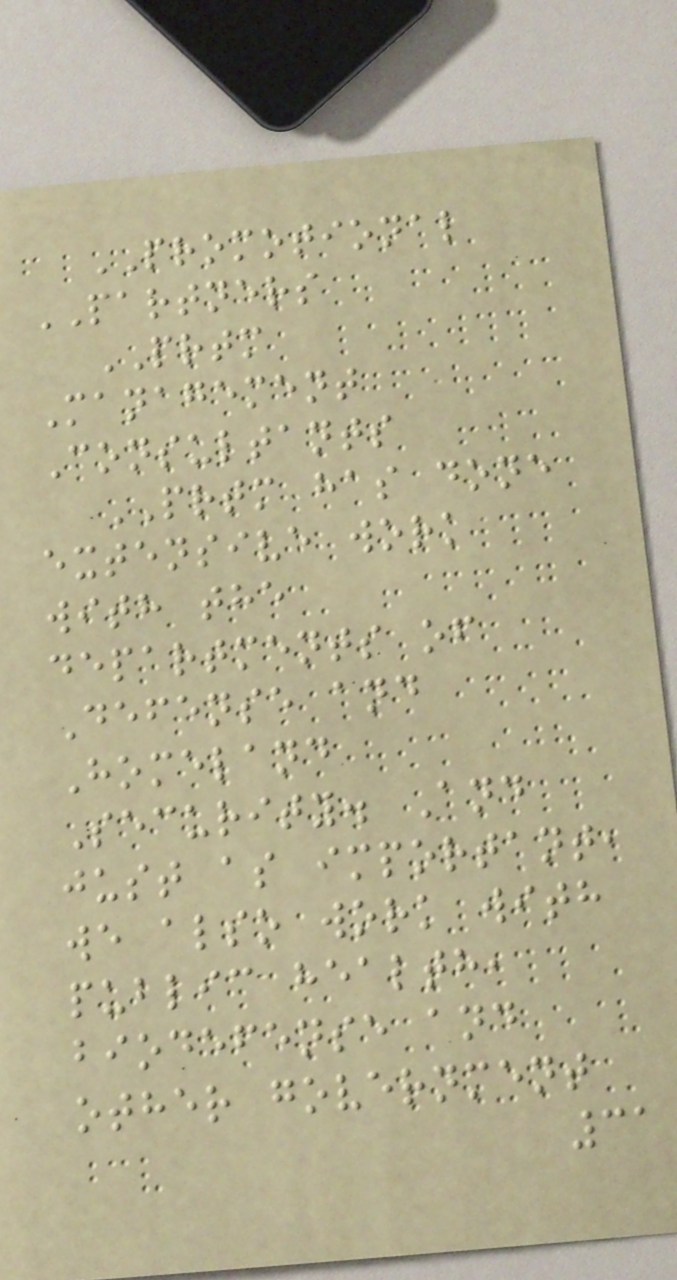PROMOTIONAL
PARTNERS
PRTM
Management
Consultants
PRTM has done
extensive work
with the
departments of
Defense and
Homeland
Security. And
just as important,
we also work with
public health,
biodefense and
other government
31
